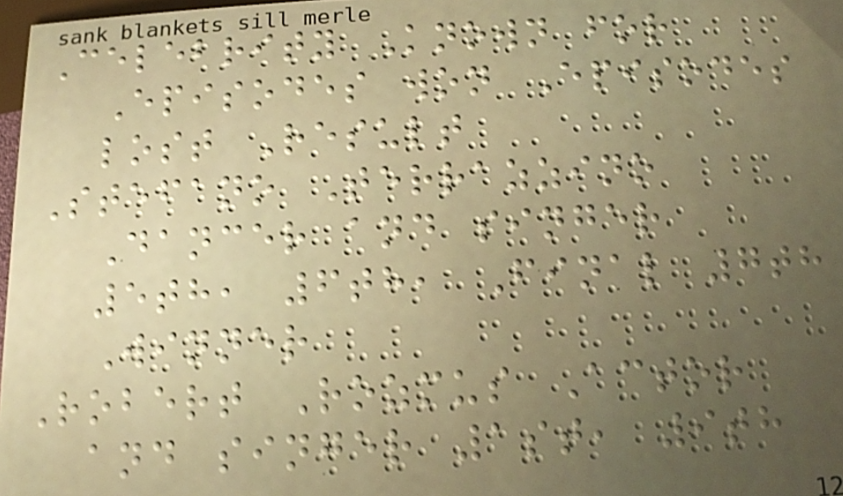Celebrity Known for
Episodes won Episodes
lost Result
Stefano Terrazzino
Dancer and singer
5th, 6th, Final 7th
Winner
Robert Rozmus Actor
and singer 1st, 9th
